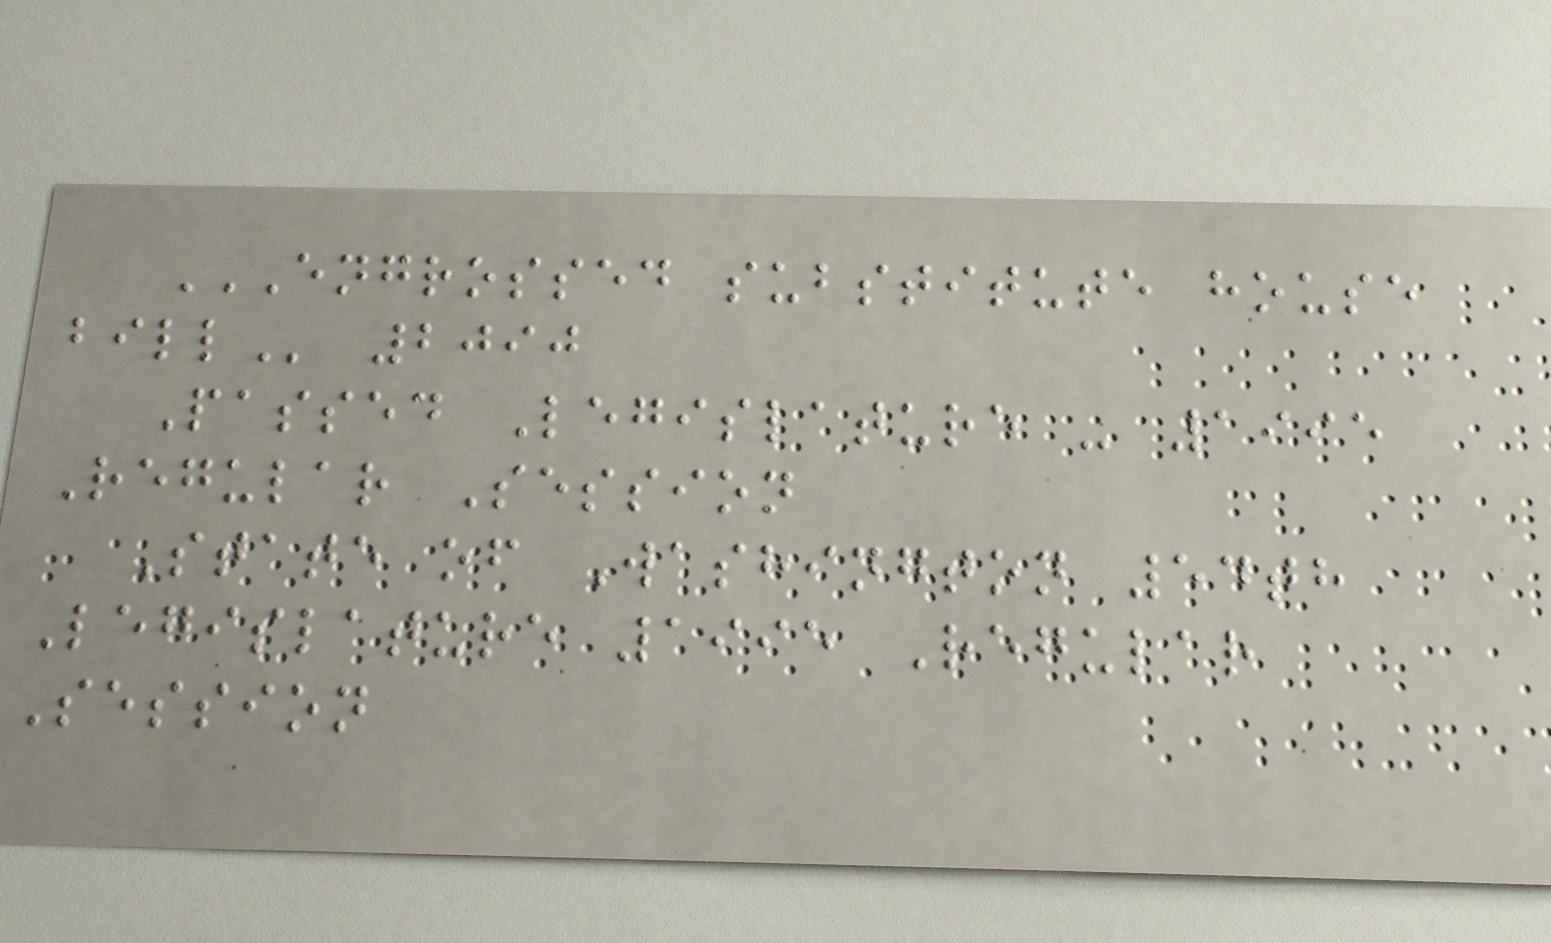ENGROSSED SUBSTITUTE HOUSE
BILL 2090
Passed Legislature - 1995
Regular Session
State of Washington 54th
Legislature 1995 Regular
Session
